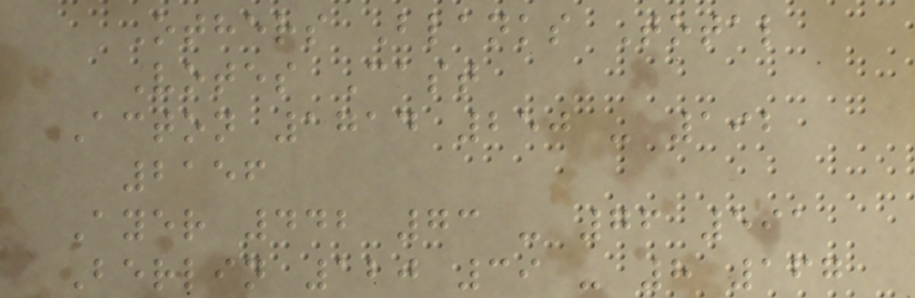Others Blanks Total
Votes Cast
Acton 1714 250 - 192
2156
Ayer 442 73 - 76 591
Berlin 120 39 - 8 167
